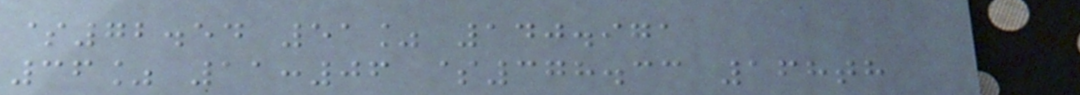$72.54 51% 140.971
36% 11:06 $378.33 168th
